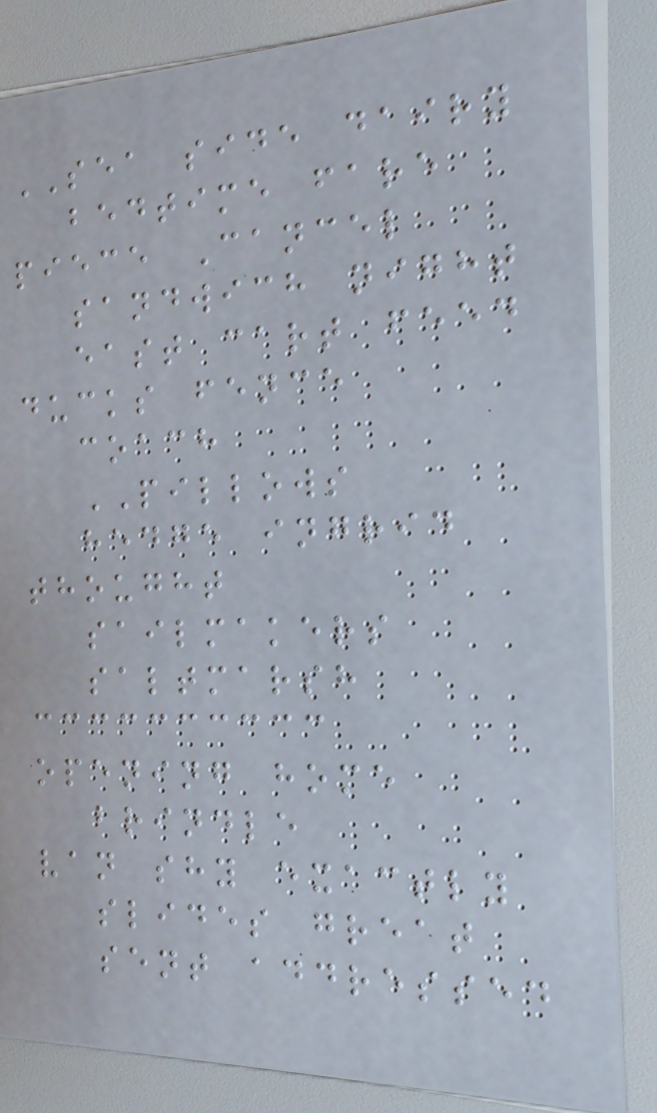SEA side dairy
bedtime fare
piece Cancel
sandwich night
east cart feed
ducks fence
coach
PILLOWS
hedge ingrid
thought
sailmakers
saltmarsh
opening home
brindle
van shy exactly
slides great
sent addressed
